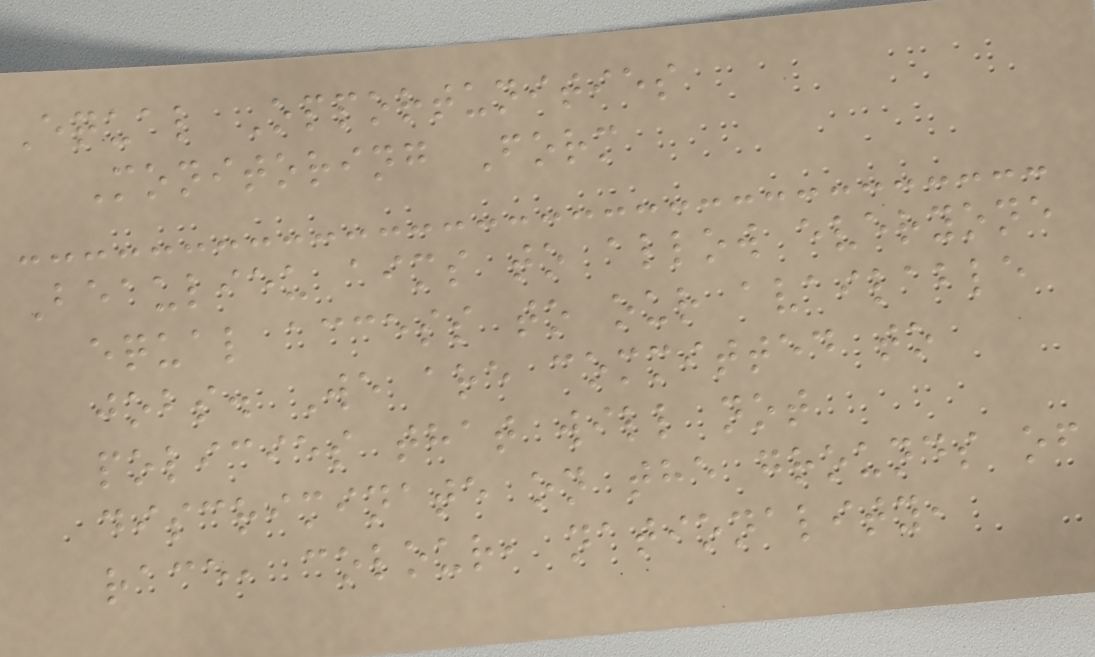Equal Opportunities
Monitoring Form
Beaulieu aims to allow everyone
equal access to our available
jobs. We are committed to
policies that will not
discriminate on the grounds of
race, colour, nationality,
